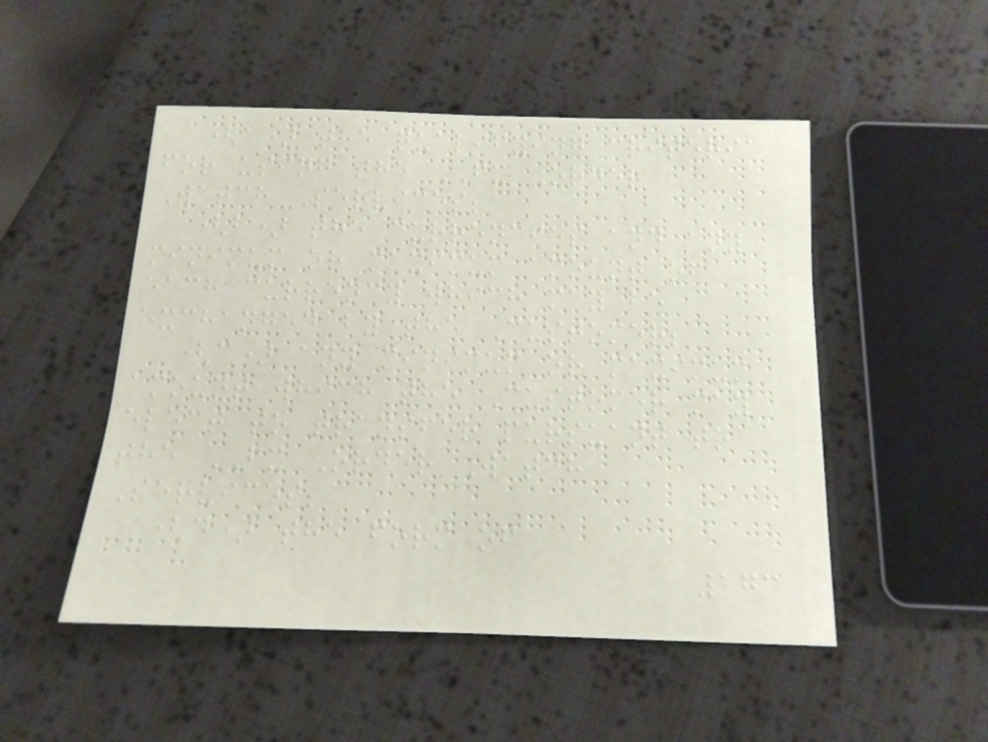(a) the qualifying criteria
for using the FX Order
Watch Services;
(b) the currencies and any
minimum or maximum amount of
each currency which may be
exchanged by the Customer;
(c) any minimum or maximum
amount which the Customer may
elect to transfer pursuant to
the FX Order Watch
Services;
(d) the form of
173
